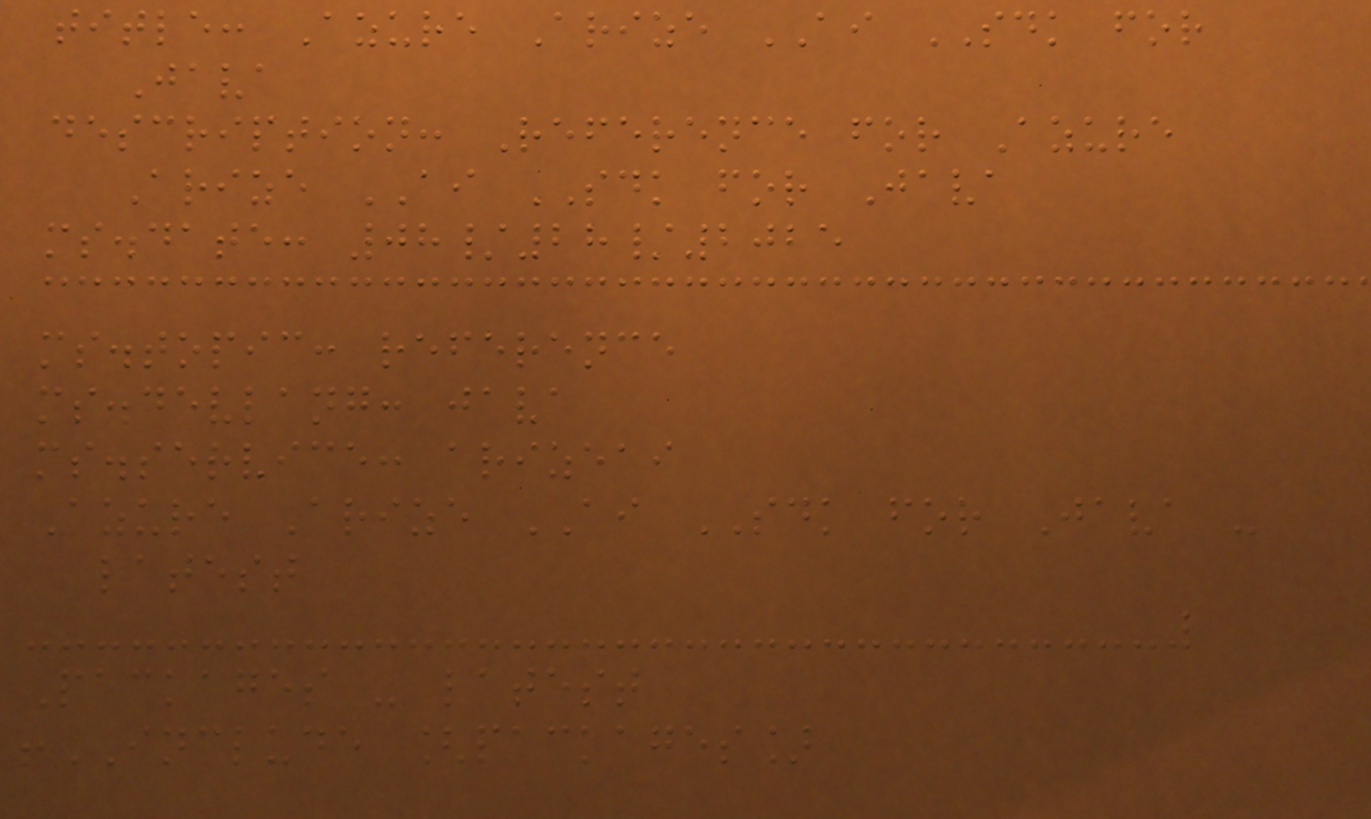title: Azure Arize AI SDK for
Java
description: Reference for Azure
Arize AI SDK for Java
ms.date: 08/28/2025
ms.topic: reference
ms.devlang: java
ms.service: arizeai
Azure Arize AI SDK for Java -
latest
Packages - latest
!INCLUDE [packages]
